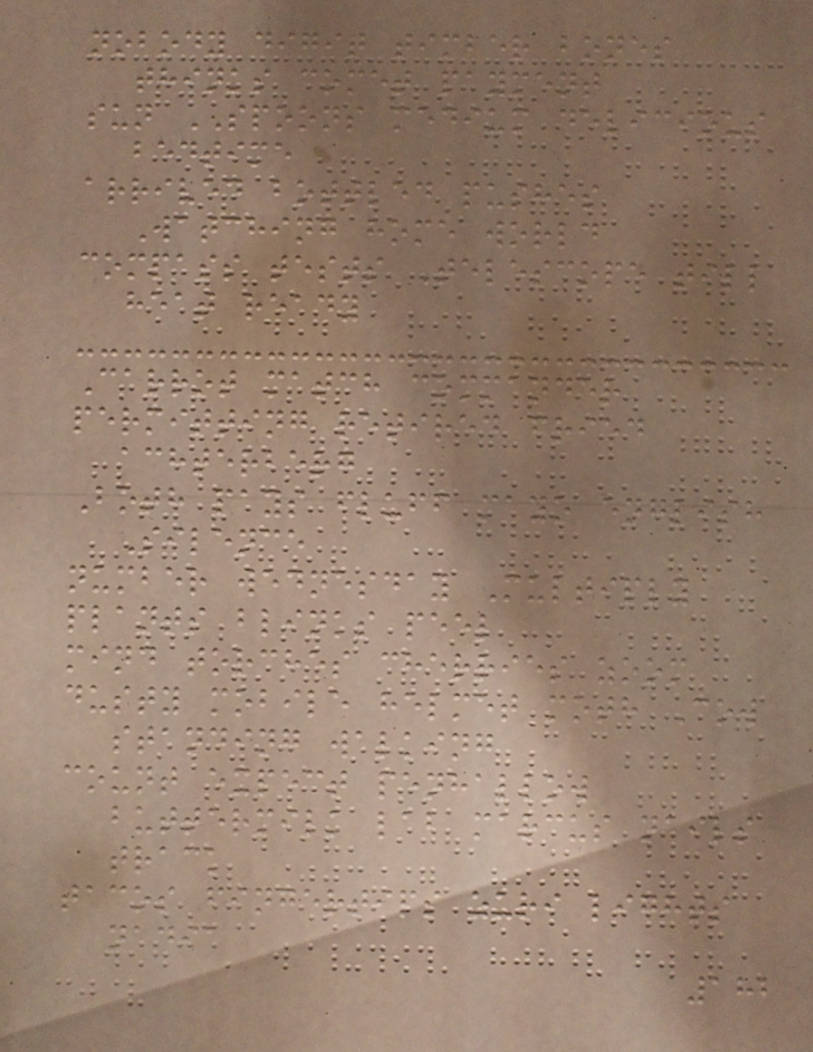nobody digit timber bones
thinks comet payment
sun SPOONS medium delicious
bedtime
arrived bottled pushes
Watching home world
compass tests Telescope till
heat ready
Carrot match commander
permitting retired fried
achterberg
Both pays fluff mayo english
Silence
number wednesday Multiply
plants blinks peel
mind torches cherries zoom
dusty mobile helmet moth Cow
standing walking
count expect penhallow
buttermilk lab marcus nails
track
tacos fingertips zuri lights
nadia
182
